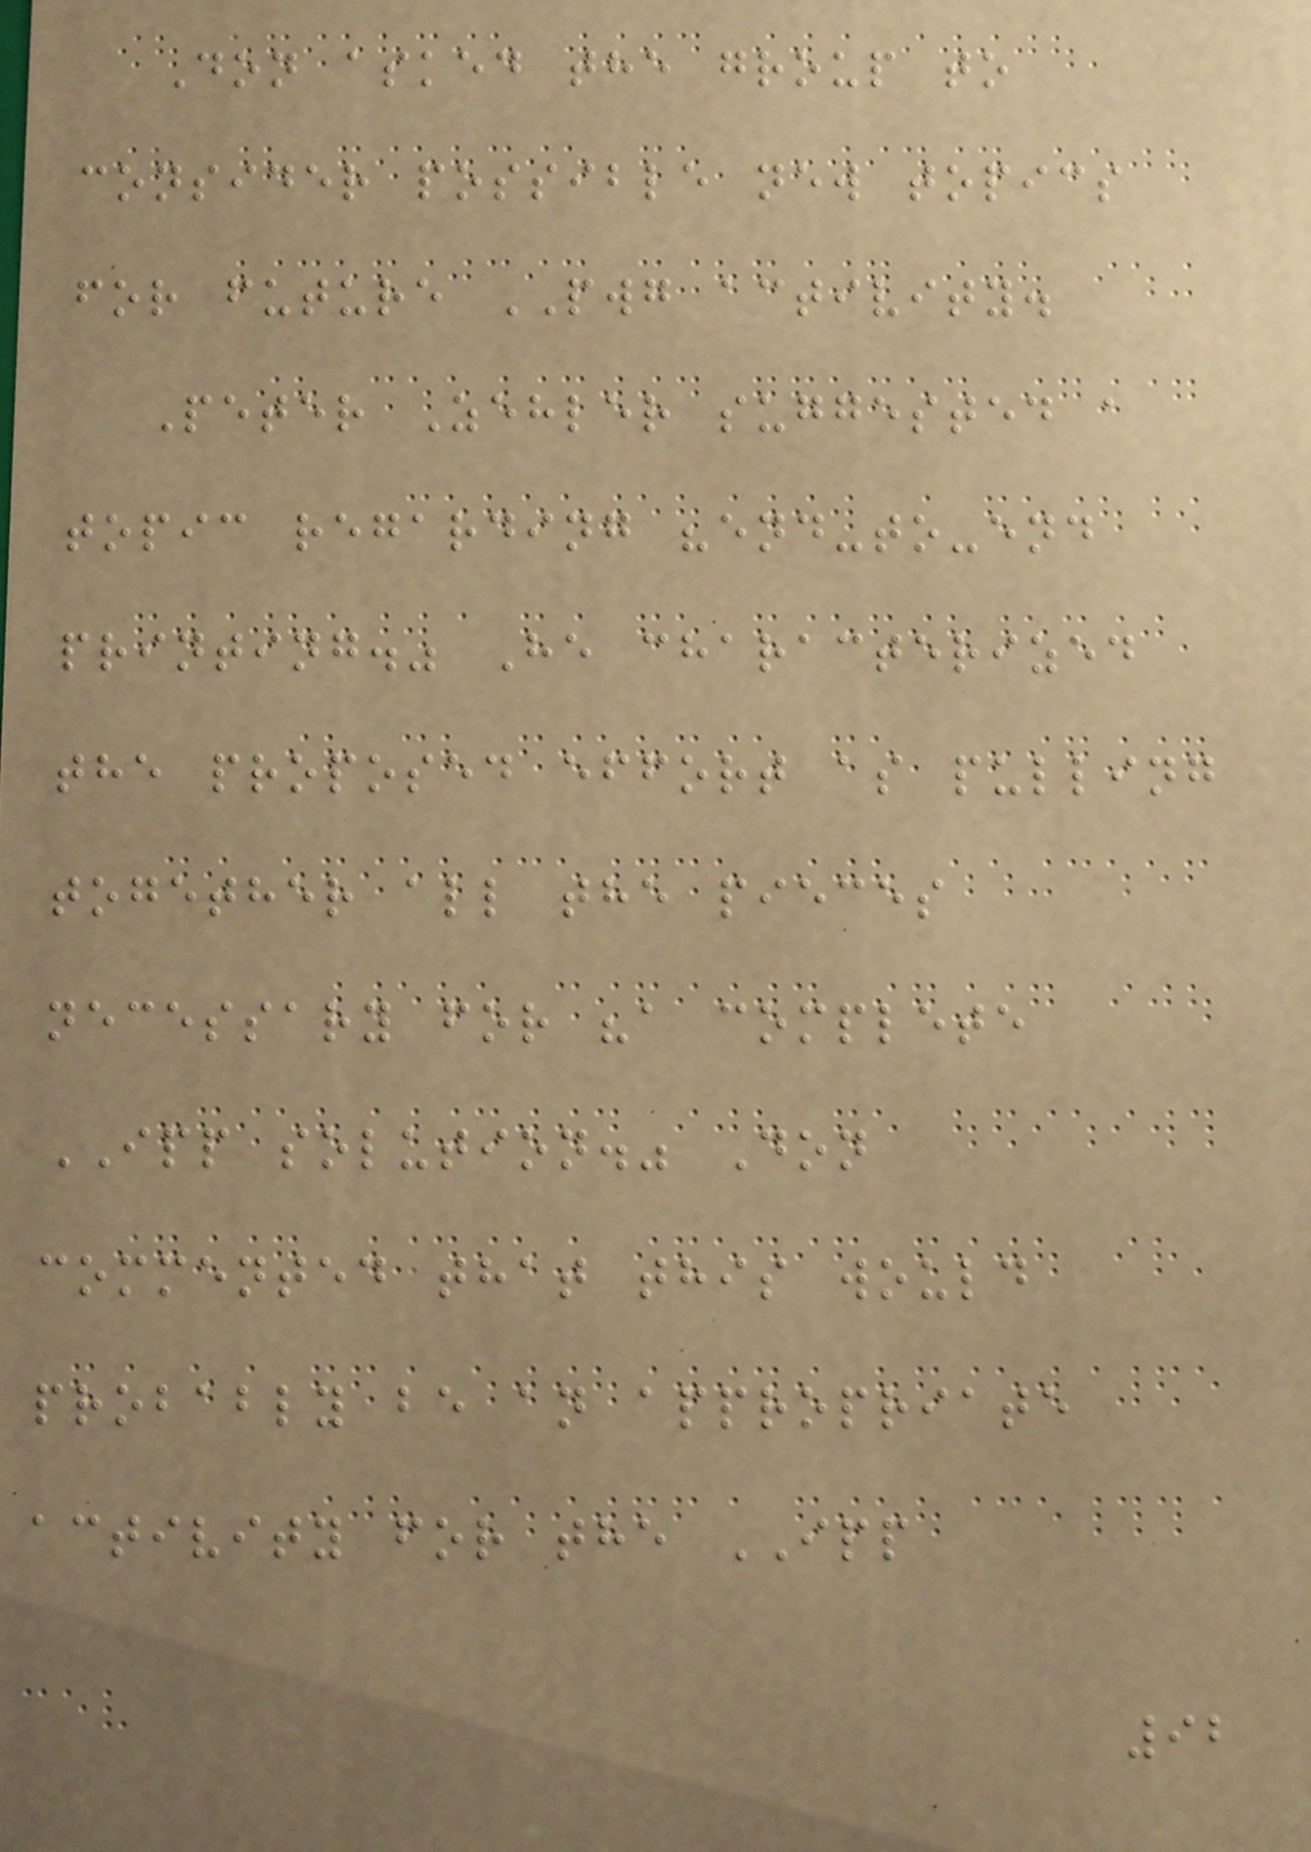Don asked the group to
consider possible new topics
for future PWG activity.
Peter Zehler suggested a
topic regarding "end-to-end
printing." He characterized
the proposed effort as pulling
together all the pieces
necessary for "a complete
IPP solution." Don
commented that this would
probably be an appropriate
activity for the IPP
92
